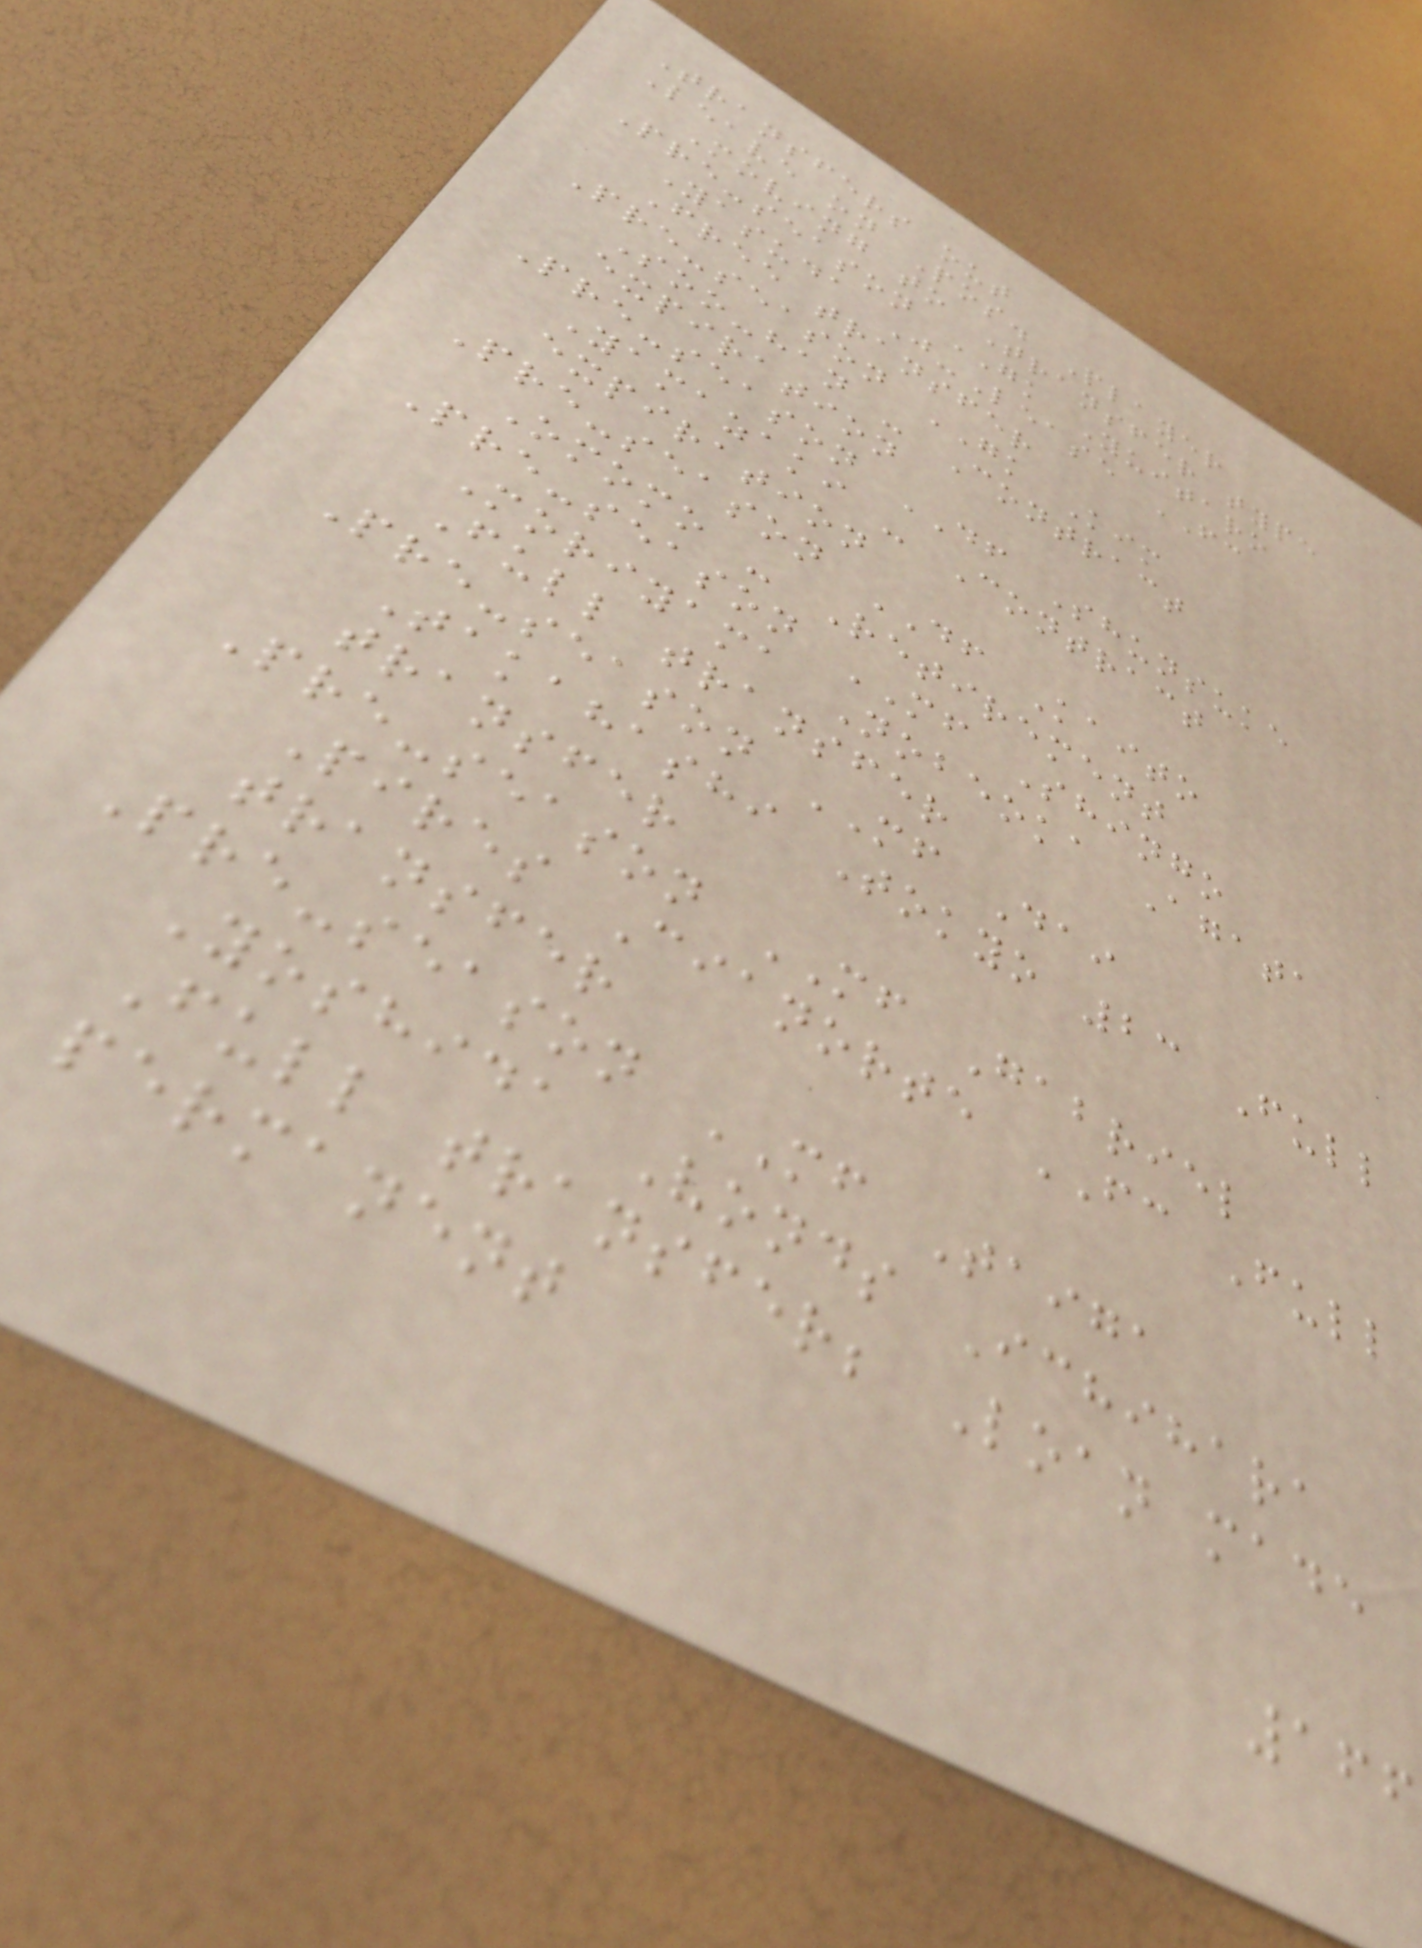Transfers out
Leave on Pos. Player
Moving to Transfer type
Pre-season GK Yuitaro
Yasuda J-Lease FC
Free transfer
Pre-season GK Kim
Soo-han - Contract
expiration
Pre-season DF Shunsuke
Yamazaki - Contract
expiration
Pre-season DF Kaito
Omomo - Retirement
Pre-season MF Shingo
Moriyama Nobeoka Agata
Full transfer
Pre-season MF Dai
Takahashi Tokyo 23 Full
transfer
Pre-season MF Gabriel
Pires Cianorte FC Full
transfer
Pre-season MF Taiga
Yoshida Vonds Ichihara
Full transfer; Loan made
permanent
166
